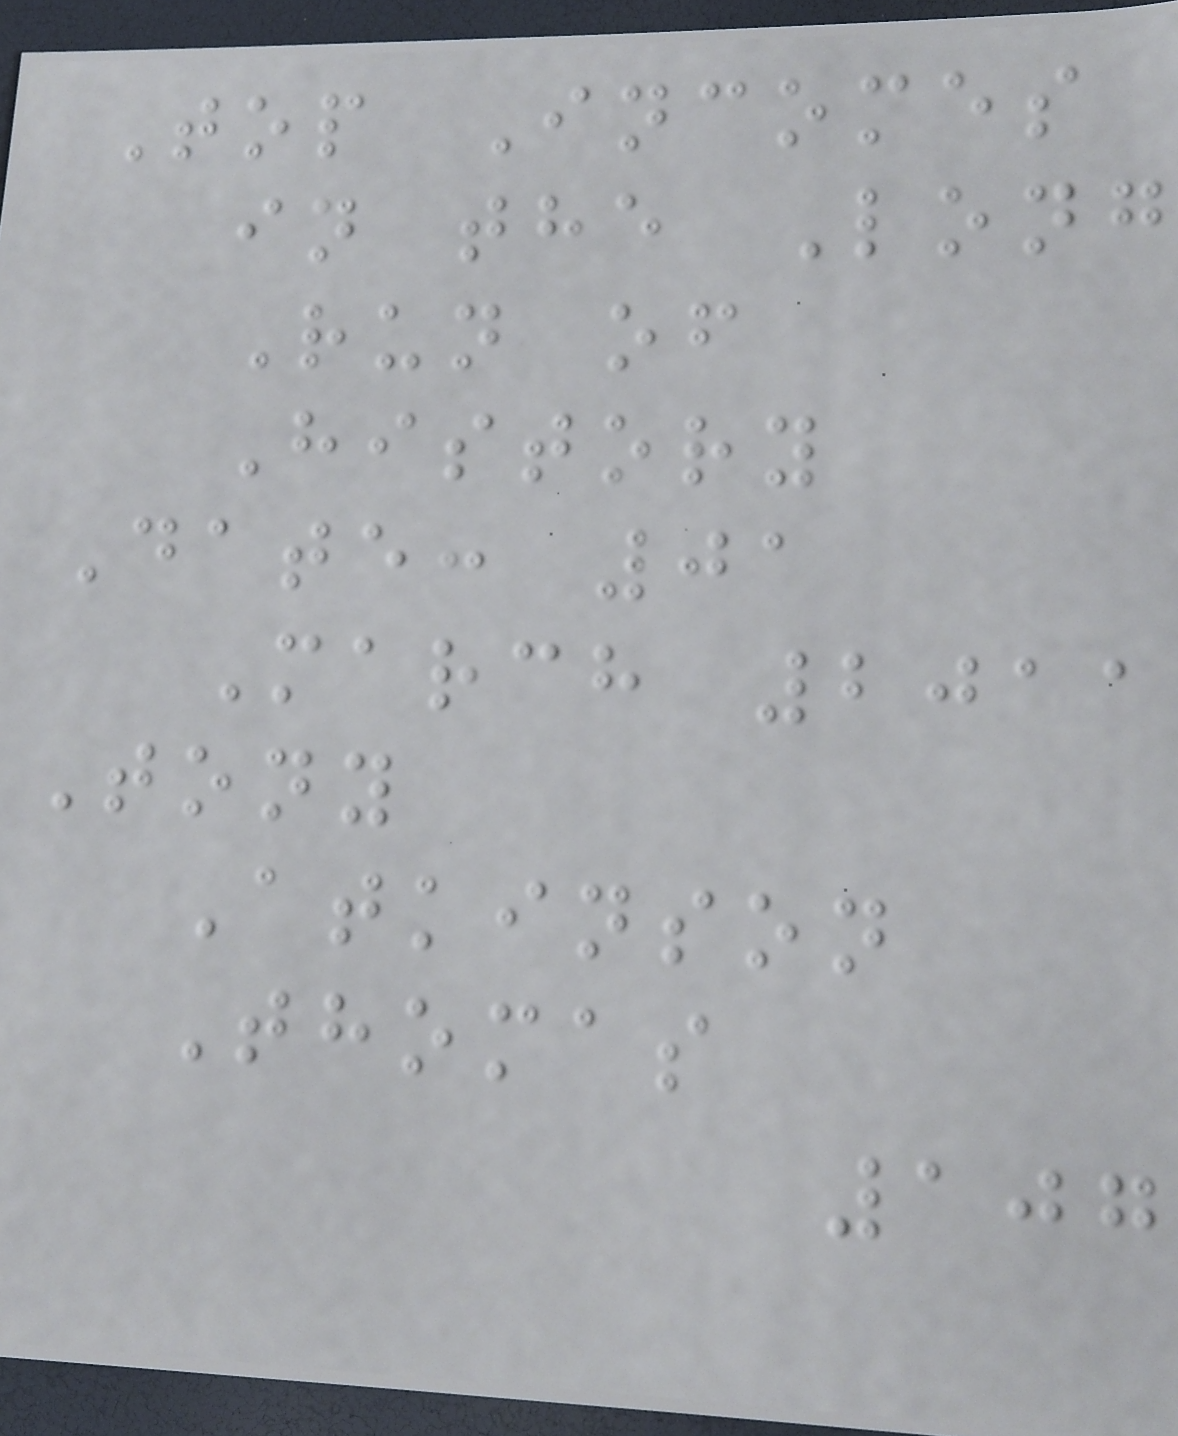Top Incomes
in the Long
Run of
History
Date: 01
March 2011
Tony
Atkinson
Thomas
107
